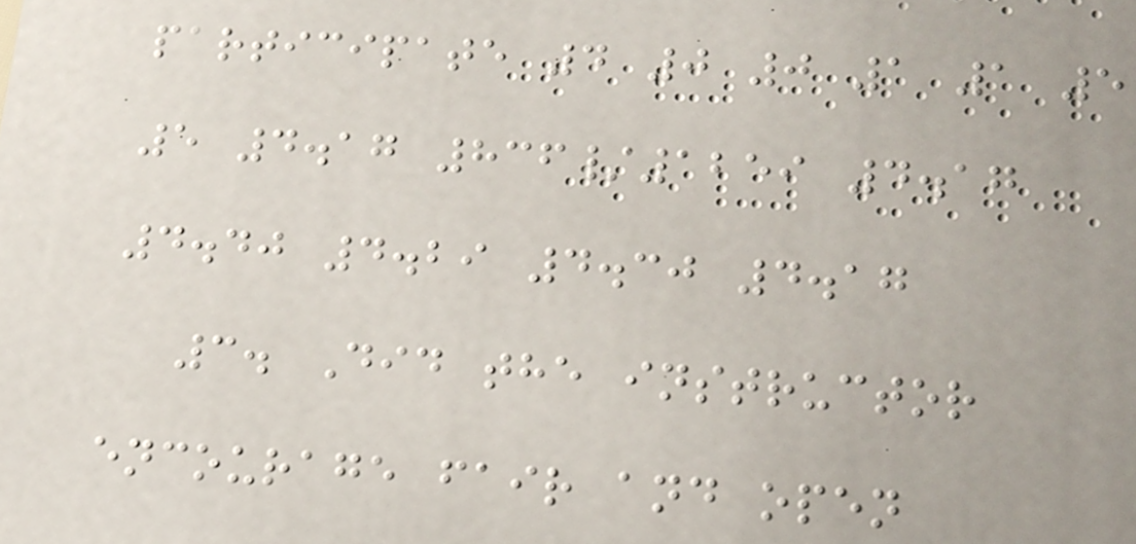participate 4 0 0 1 1 5
5 4.17 836/1259 4.17
4.40 4.29 4.30 4.17
3. Did the instructor
encourage fair and open
